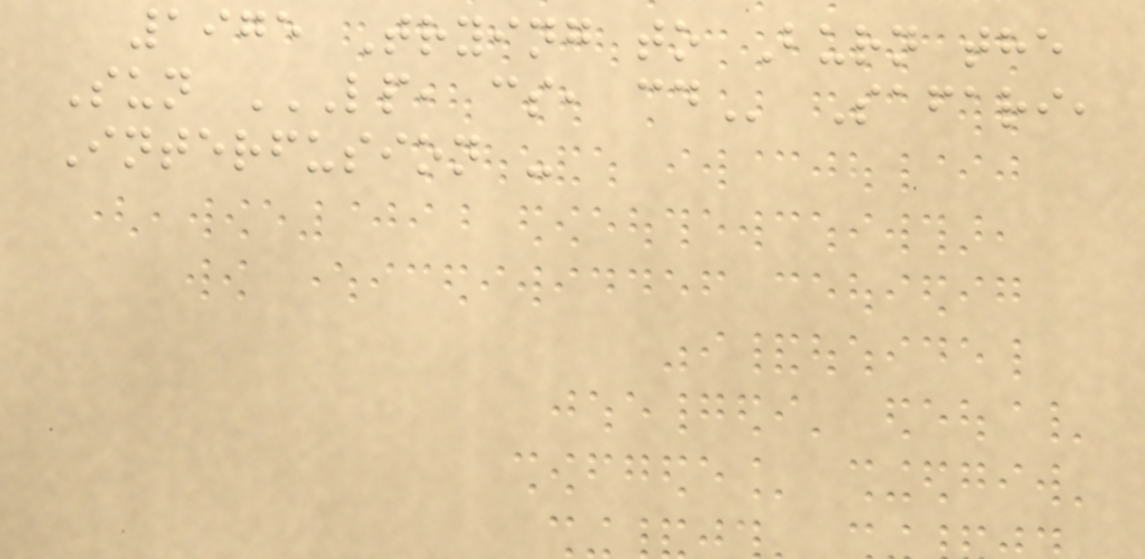1975 Trying to Burn the
Sun LP, CS, CD Safari,
Interfusion -
